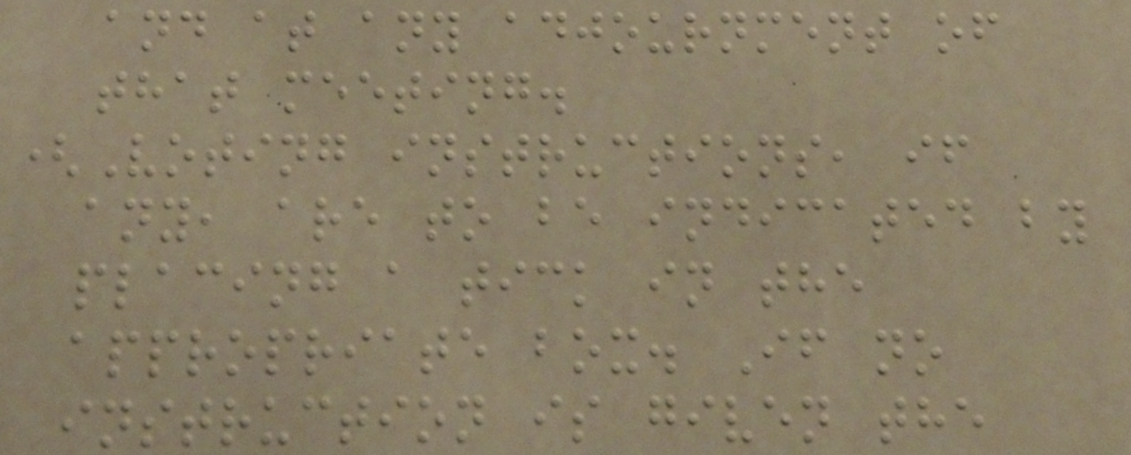and at any adjournment of
that meeting.
(Voting instructions, if
any, are to be indicated by
placing a tick in the
appropriate box. If no
instruction is given the
